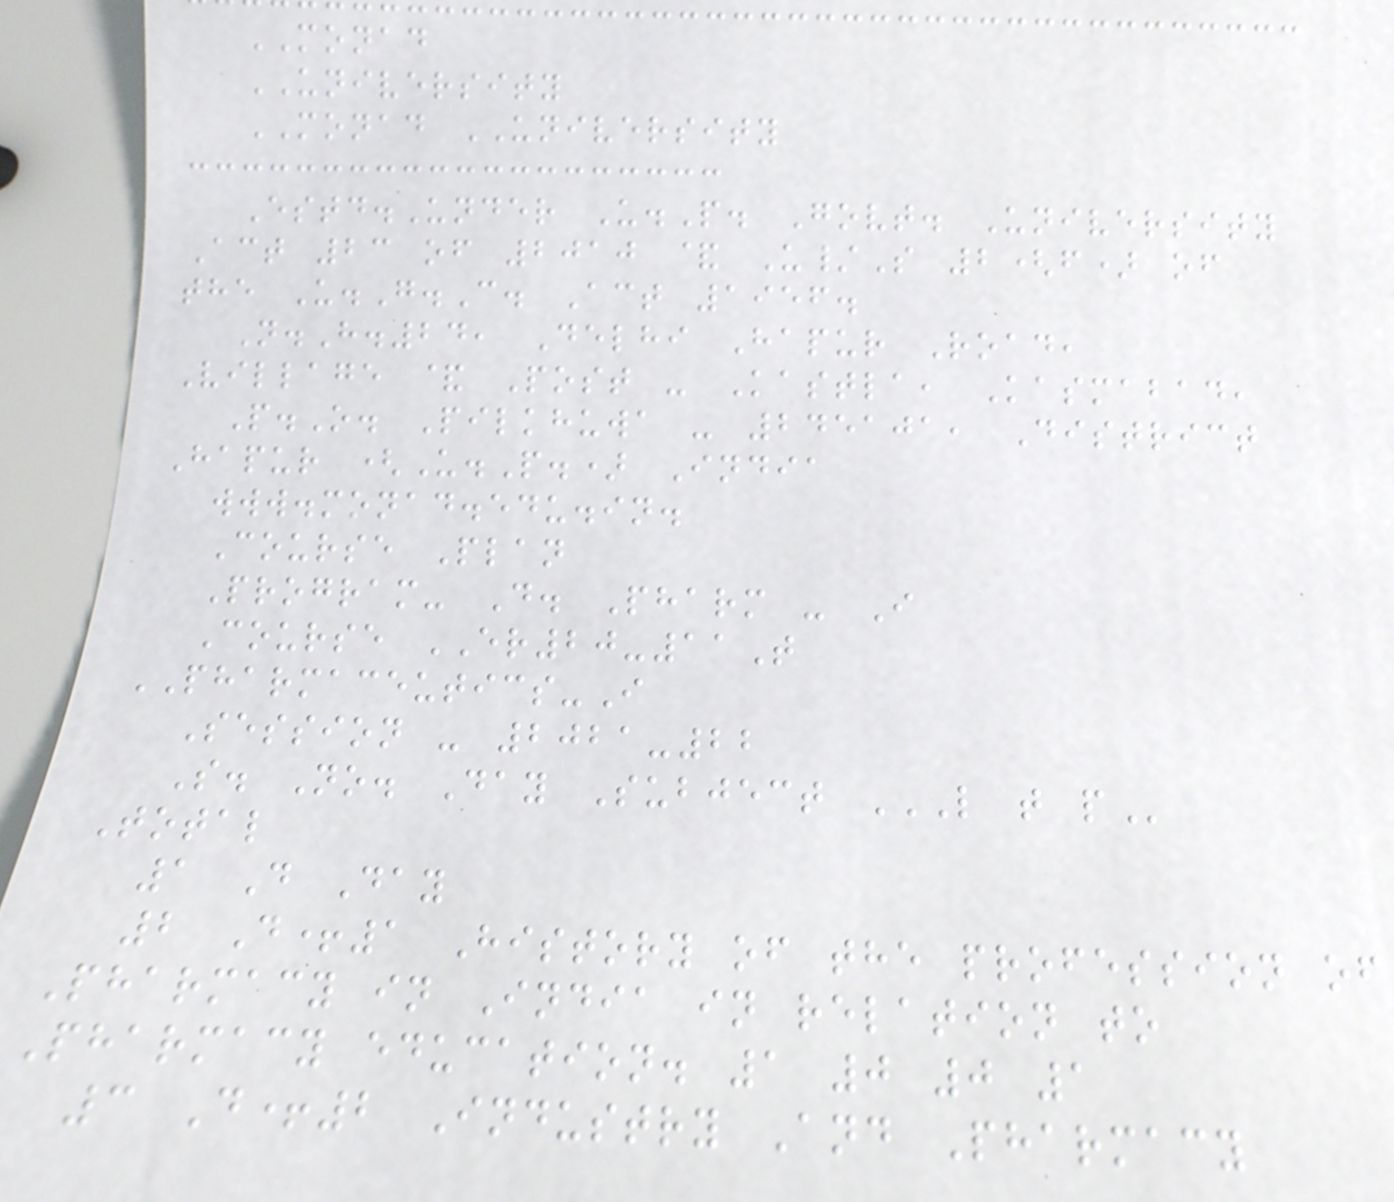MONAD
UNIVERSITY
MONAD UNIVERSITY
Estd.Under U.P. Govt. University
Act 23 of 2010 & U/S 2(f) of
the U.G.C. Act 1956.
N.H.24, Delhi Hapur Road,
Village & Post - Kastla, Kasmabad,
P.O. Pilkhuwa - 245101, District
Hapur (U.P.) India
www.monad.edu.in.
Course Plan
Program- D. Pharm - I
Course ER20-11T
PHARMACEUTICS-I
Session - 2021-22
S. No. Day Subject L T P
Total
1 D Day
2 D+1 History of the profession of
Pharmacy in India in relation to
Pharmacy education. 1 0 0 1
3 D+2 Industry And Pharmacy
